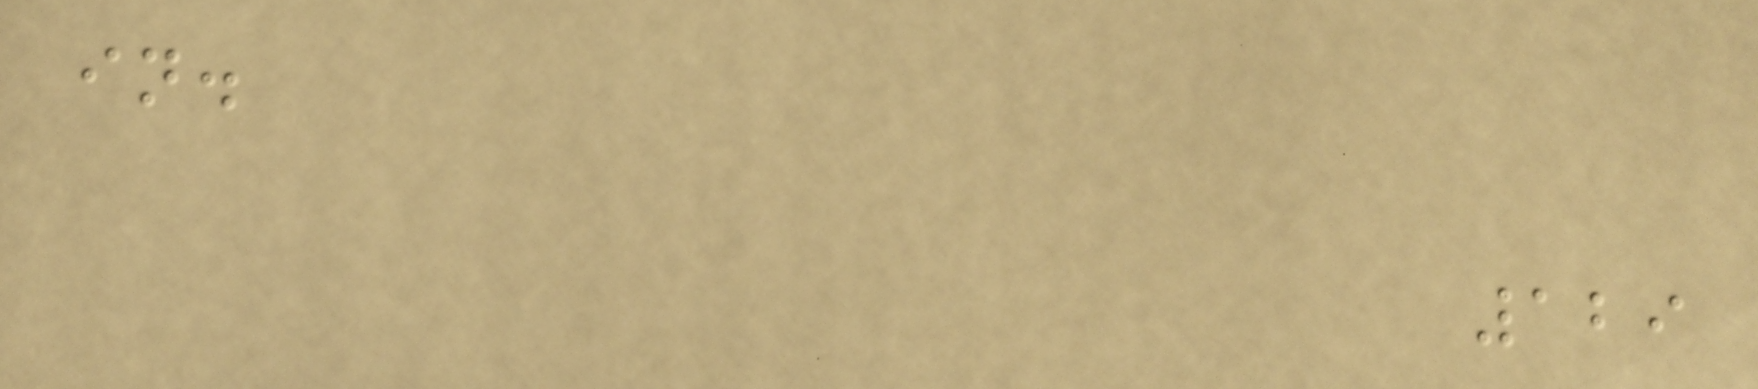in.
129
